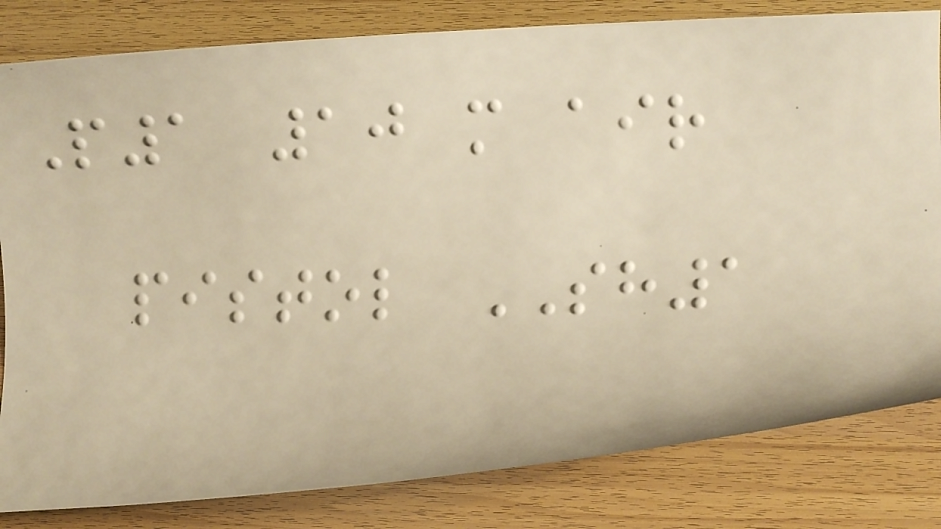P1 10 m air
pistol SH1
